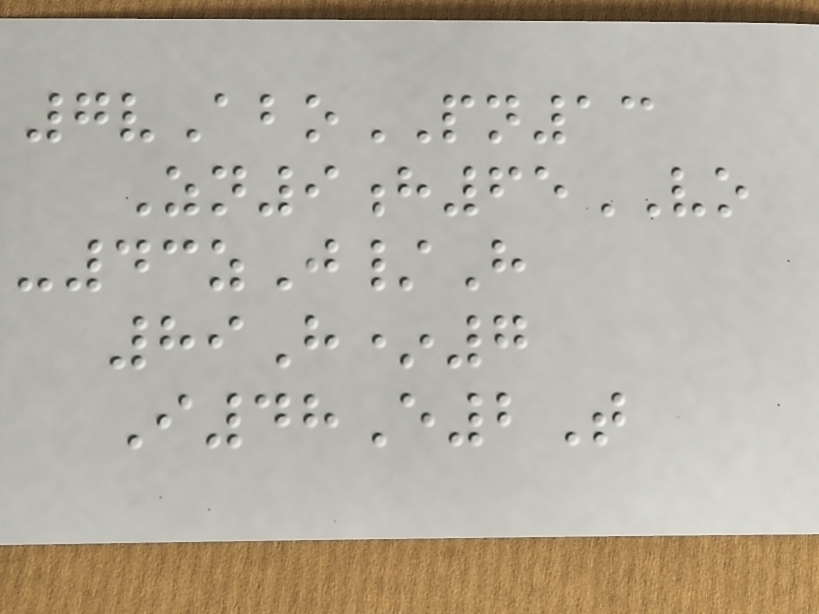7vAboPN13
Zn9h65VO
-43zJ/H
89H*7
I48E2T
